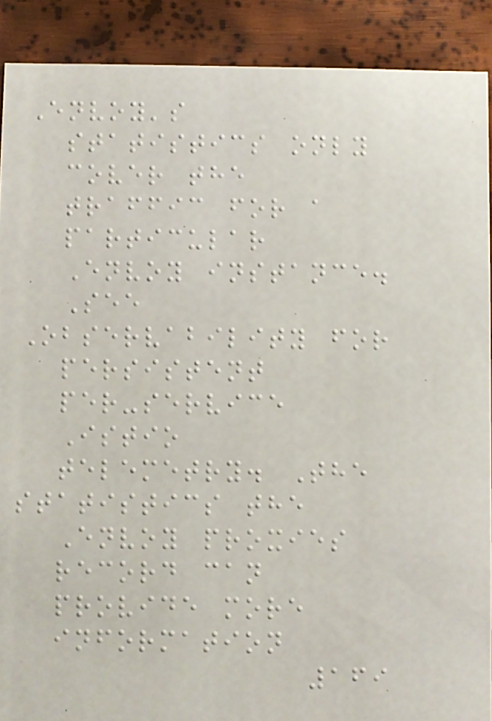Envoy's
statistics only
cover the
traffic for a
particular
Envoy instance.
See
Observability for
persistent
per-service
Istio
telemetry. The
statistics the
Envoy proxies
record can
provide more
information
169
